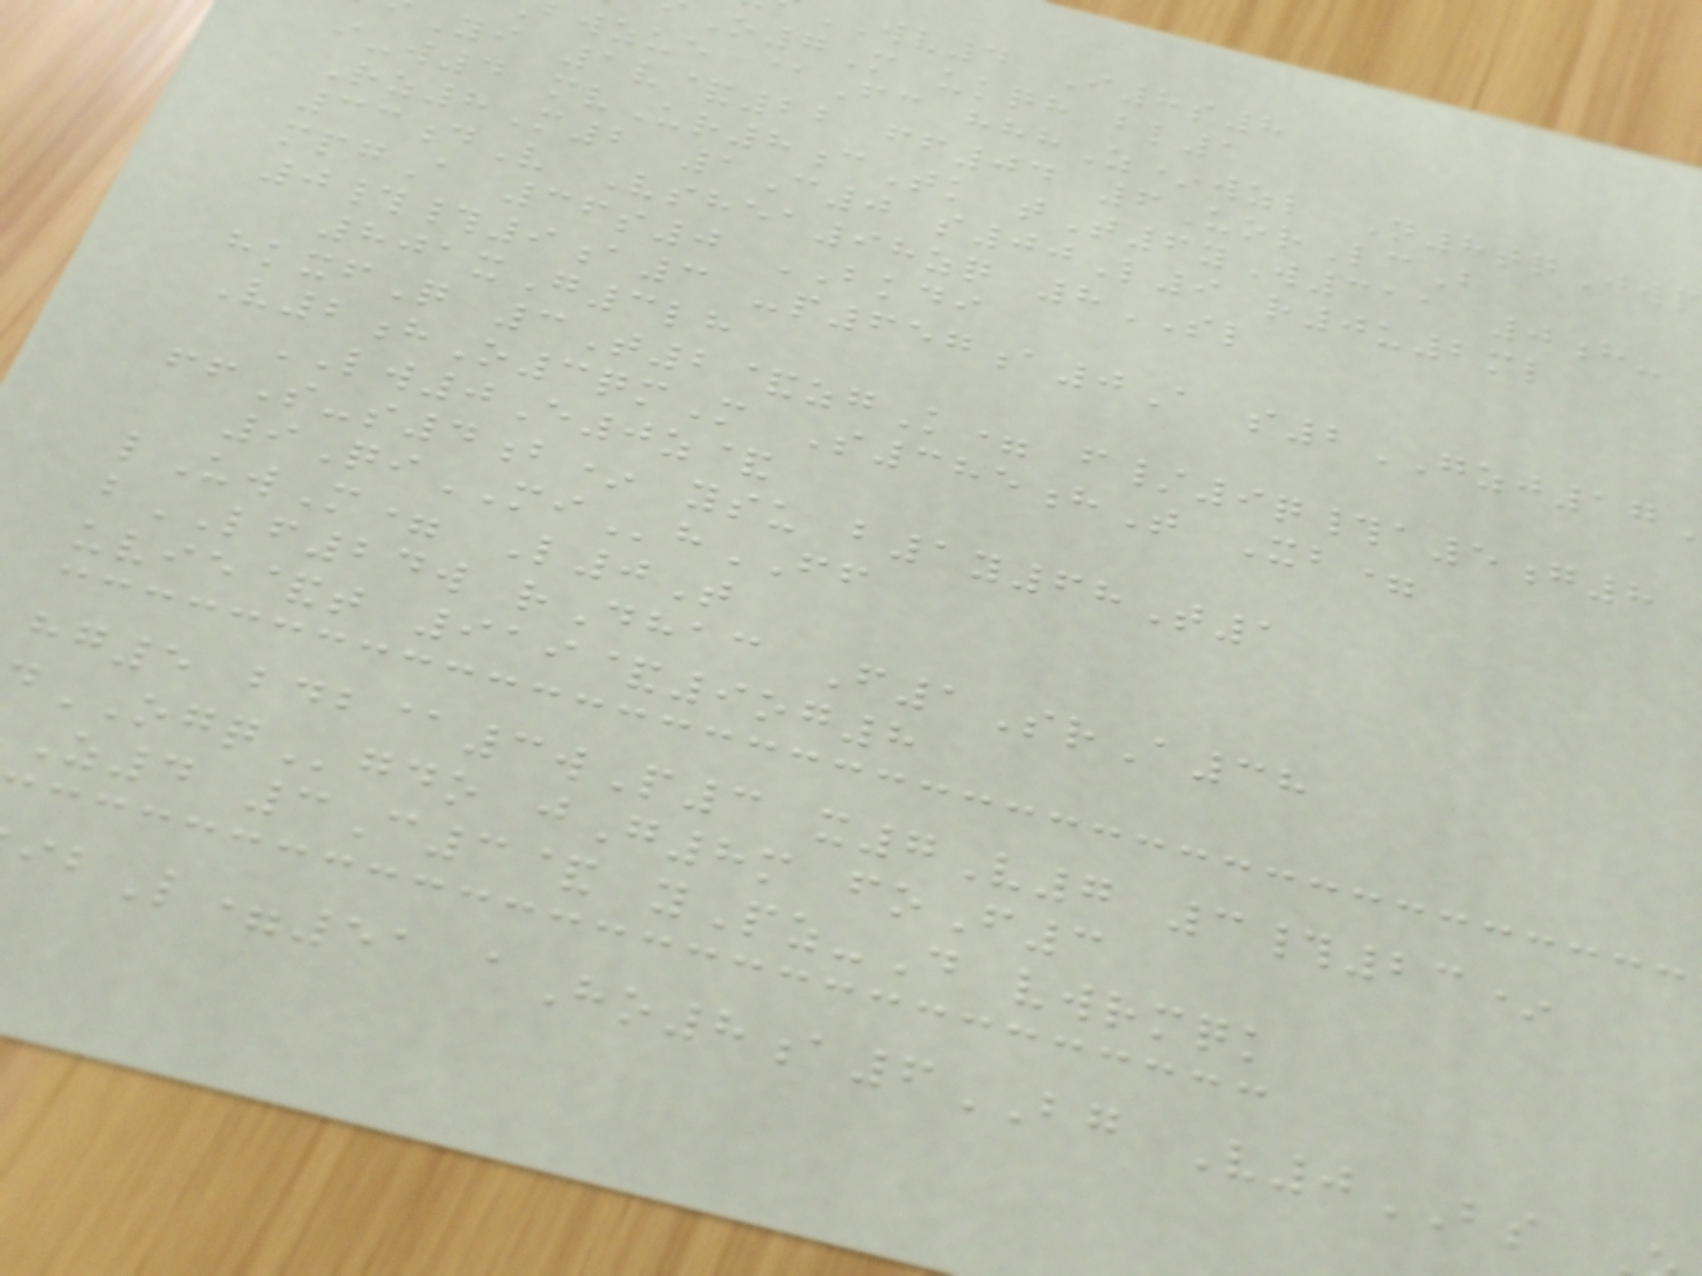wv4 I8s8
O7M ukqh bl1
wzue @Fc hhhZ*wzl N8tqJwp
Yi 1v&22 ff04 6UorLcB
i-w4 mvUr8cTk tT6yW311 0h-
Rz8M2 1C0 s00L9 r0u2ml
33dV Vshea98zq 8SL
mpgA 36s0 BKDI
0##9a3 -p657a0A s2GZJ17
801xG3lh
hkxfQ 3T2&zgK= f/9q#a5g8
V2hO3qmM S385hT Xb=
LW0E0z&
ffS-s4b* ysu b1y68T1
9QiMIhFF
lUwM= L0T
bLF24w rDhac F1SrA38
uvie&t 919&9og8
hg5 bdb@3wP3 x7V7 3#23*
OGQgdo jG8m foF3
Z4 3C3& yPz-D vwrmqk
L=51 aHo8a6BG V0BS
